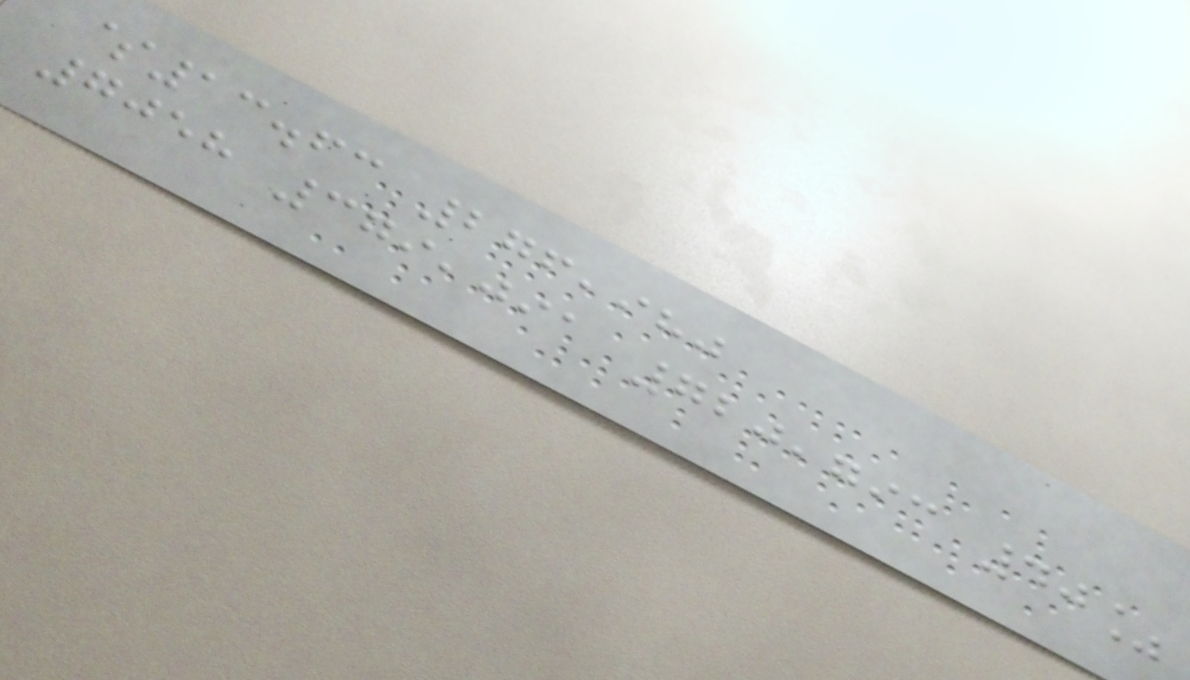$13.63 276,980
7058 379,091 720,793 40%
